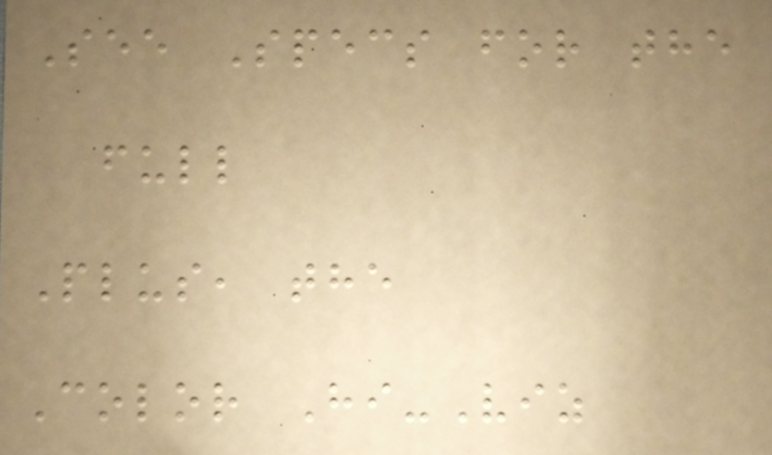See Specs for the
full
Plus, the
Color Hi-Viz
